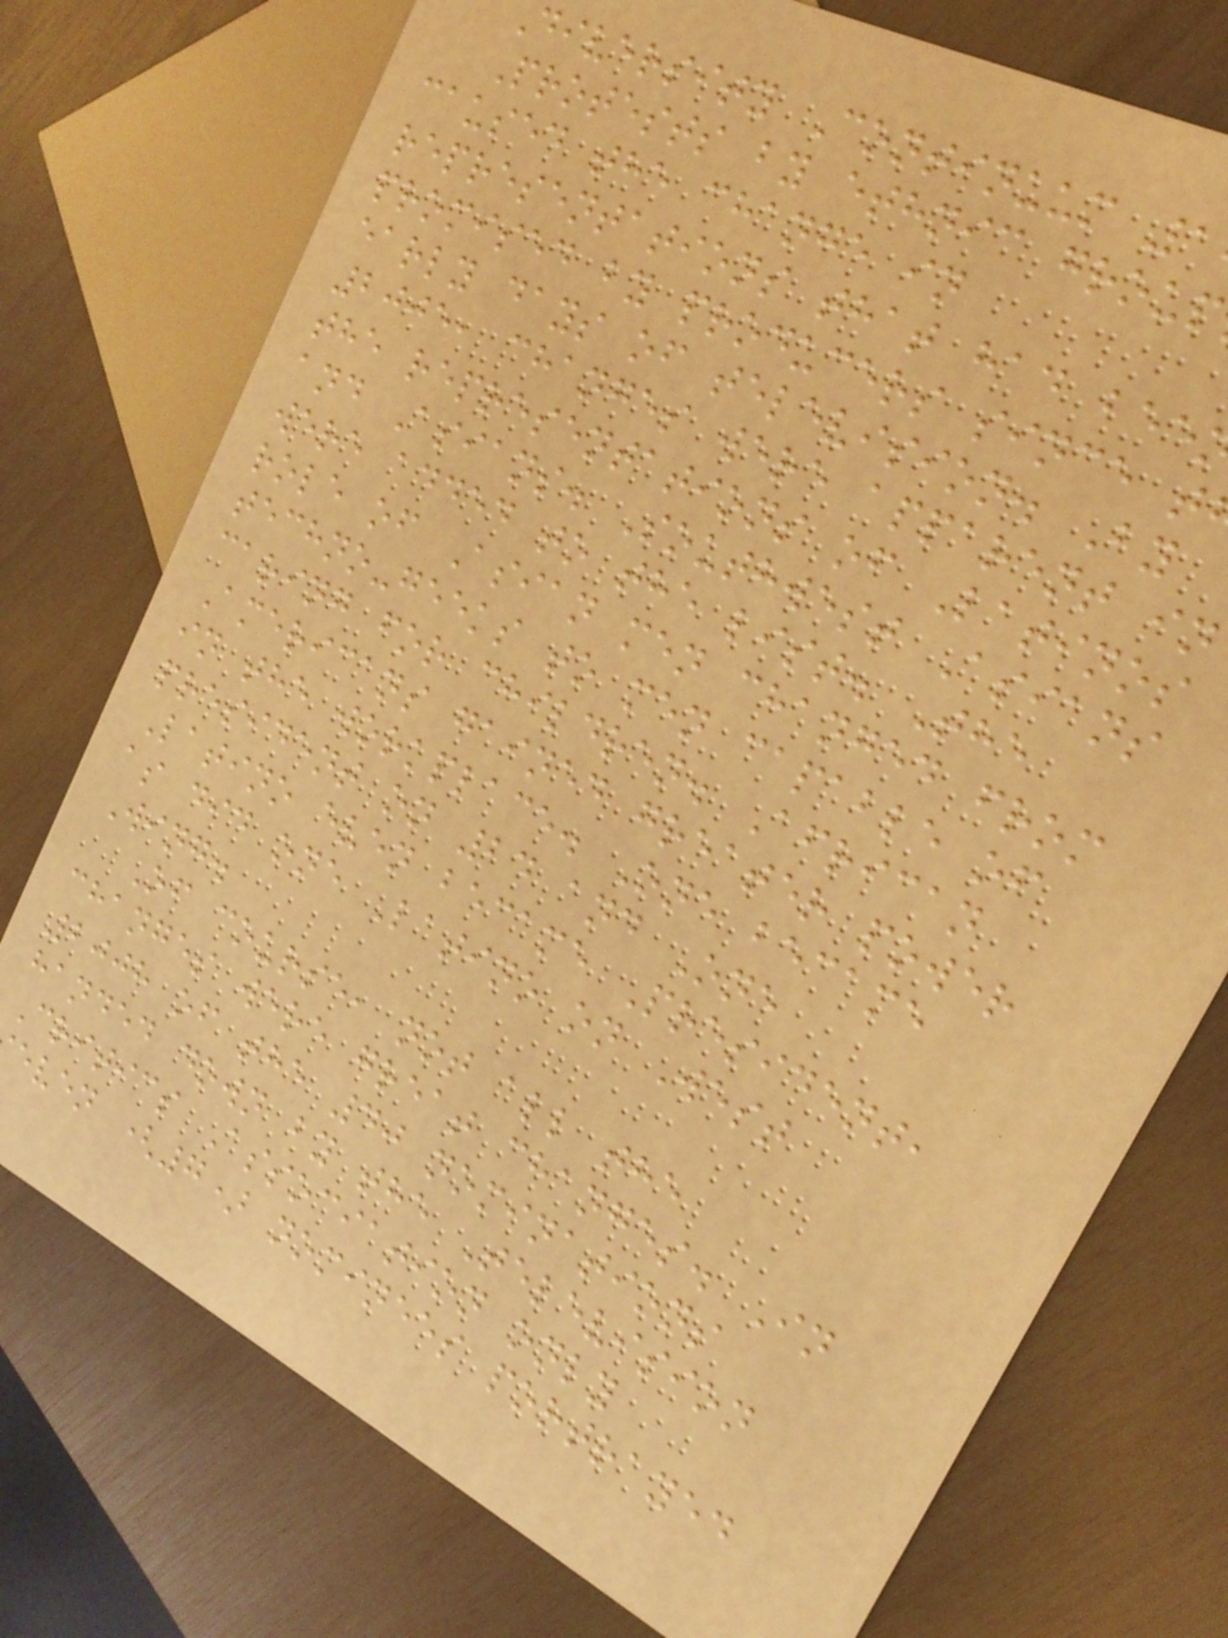diversity Continuum 1
Protests by ethnic group
caused the change in
representations that had bee
promised by producers since t
early days of television. By
2005, changes were apparent in
the representations of Latinos
and Asians. Southwest Asians
were added to the list. The
role of Asian men changed from
techno-geeks to men capable of
caring for children. African
Americans gained greater power
in the workplace. One became
president on 24 and One
Latino even became President,
as did one Latino on West
Wing.
Of course, not all the
changes were great changes. In
2008 of the 40 nominations
handed down by the Television
Critics Association only
even (7) nominees portrayed
